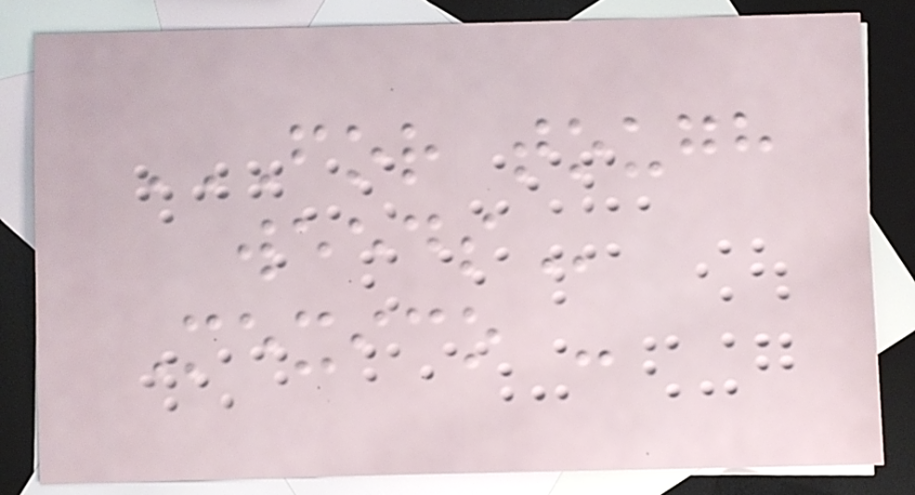FOR TOUGH
WEEDS
Mexico -
